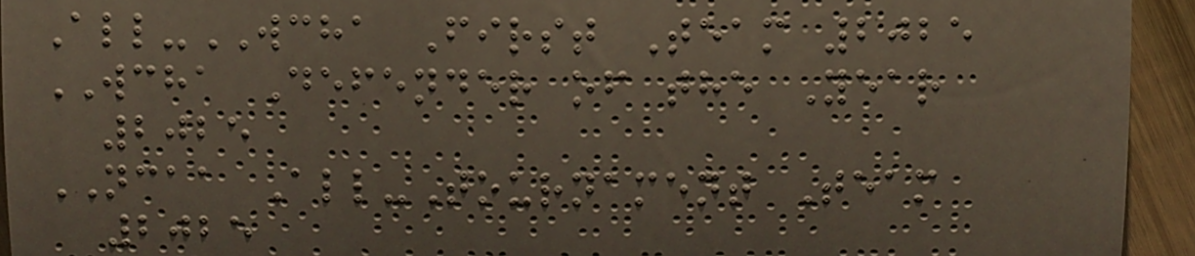All-WCHA First Team 2025
WCHA Defender of the Year
2025
NCAA All-Tournament Team
2025
